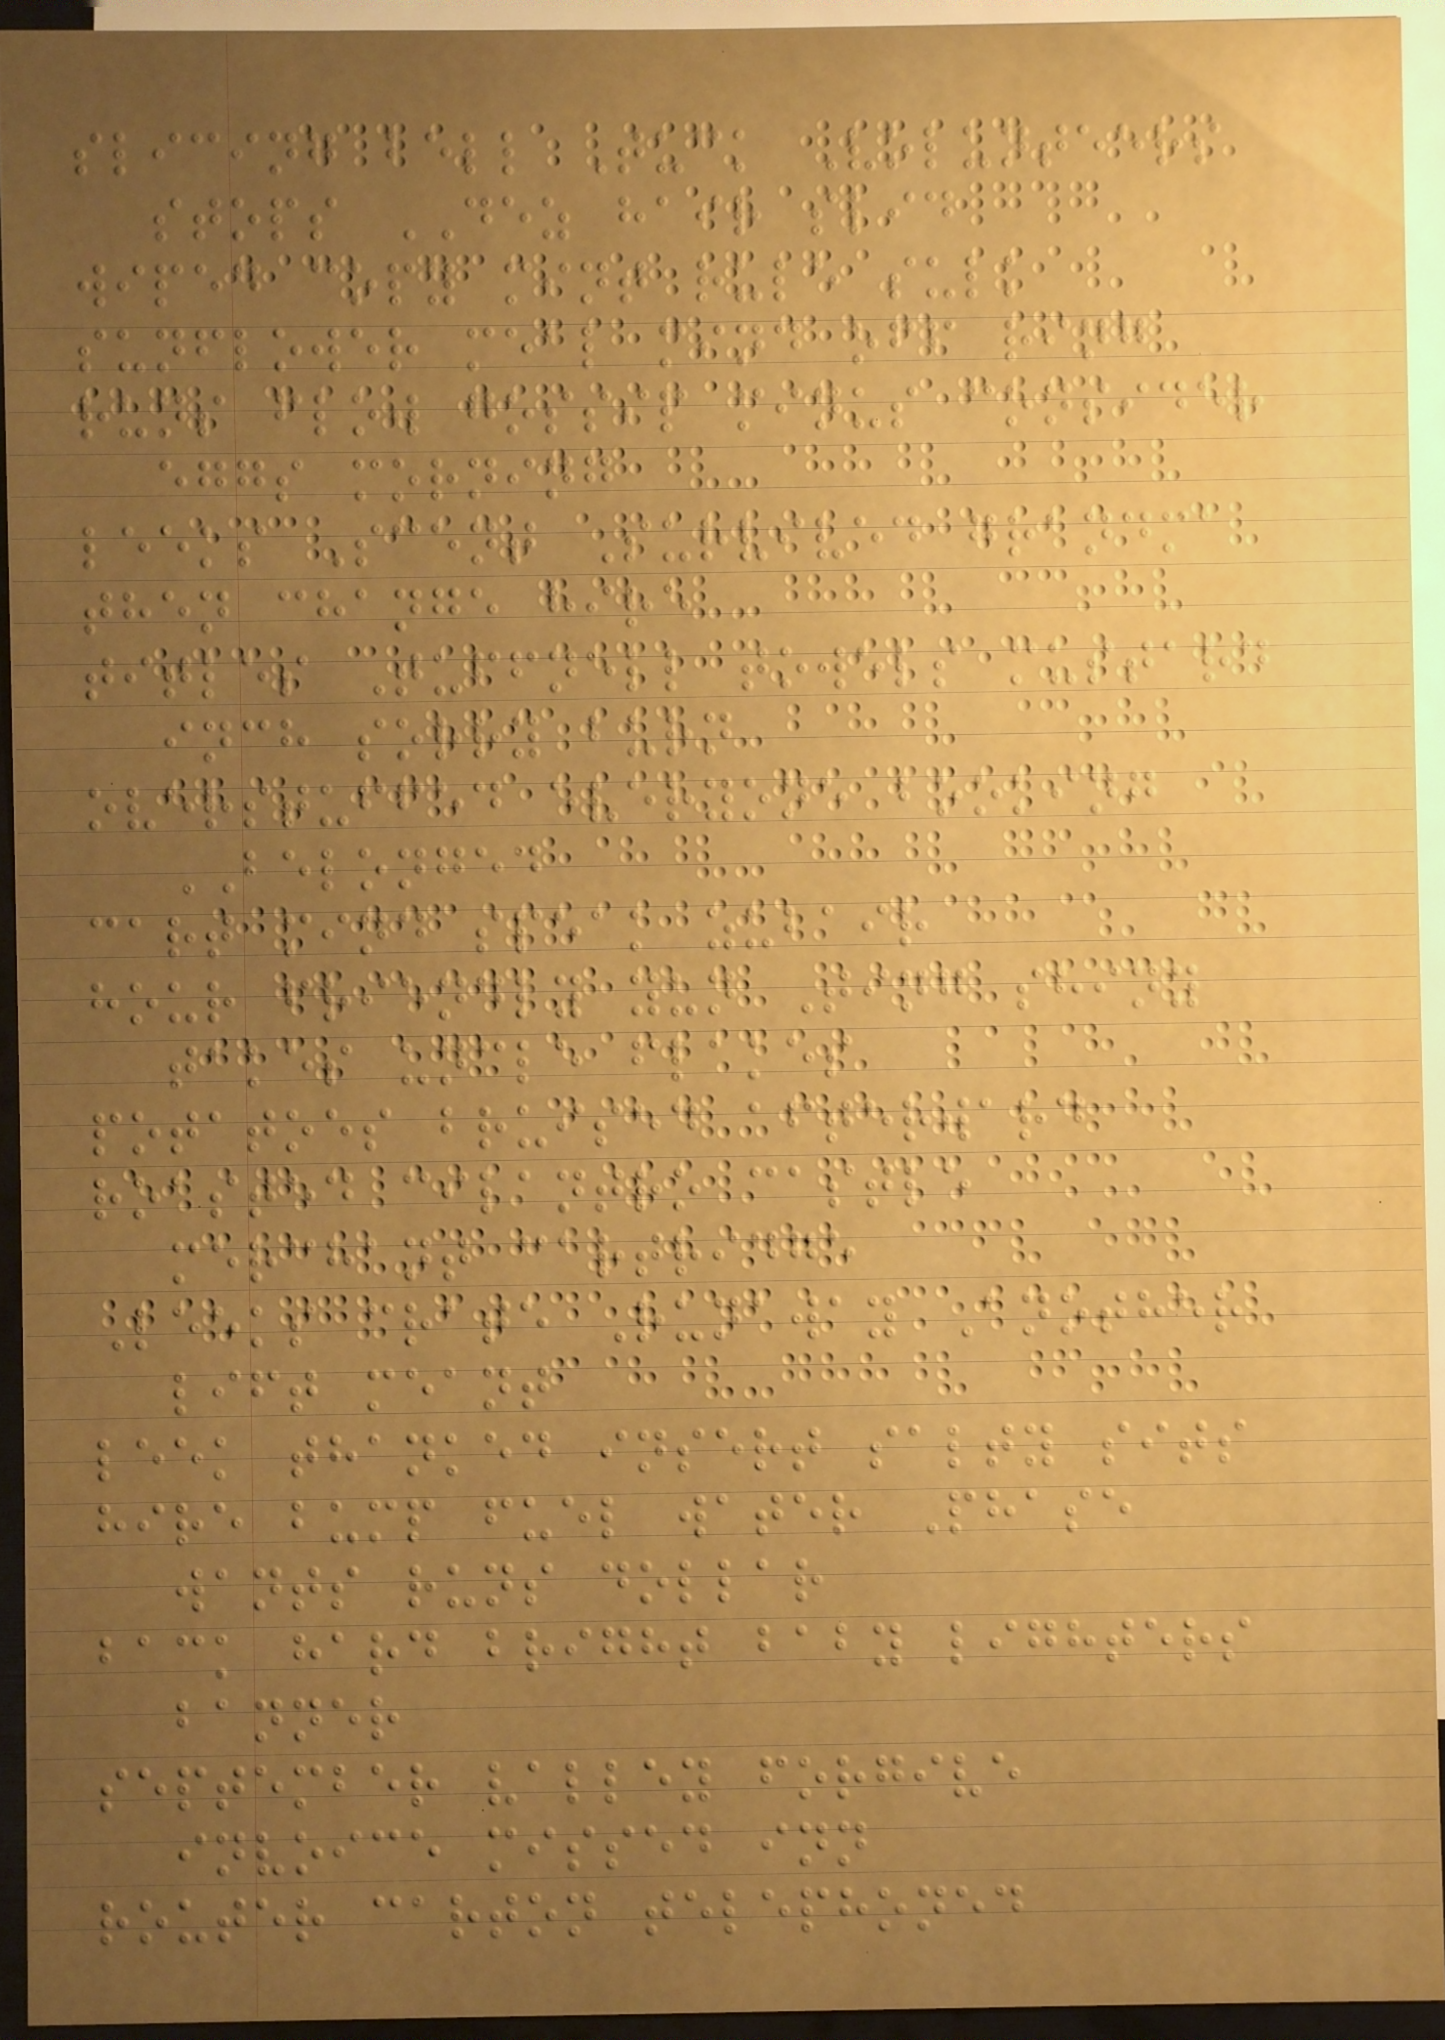slicing bell Tuck Volunteers
stops DEZ hair slid
wiped copy mint rule sulk
sunflower meal mind off ring
runs flow gossip minus consider
eggs morning
leeks Scent Survived grandma
then change hire
titles Tuffnell towels mustard
inch sorry burn
overstuffed everyone booking
BELONGED
cart mind speak zubair
hour friendly yun Ting shiny
takes uncle flakes
potatoes bruised afterward
roasted cilantro castle
merchant cartridge
Leeks crate Runaway Another
lift meant
leek thanked insert salty sits
hire bump fuel water Phase
wants runs dollar
back hard bright baby lighters
banner
september valley forgive
invoice missed inn
router carton telephoned
